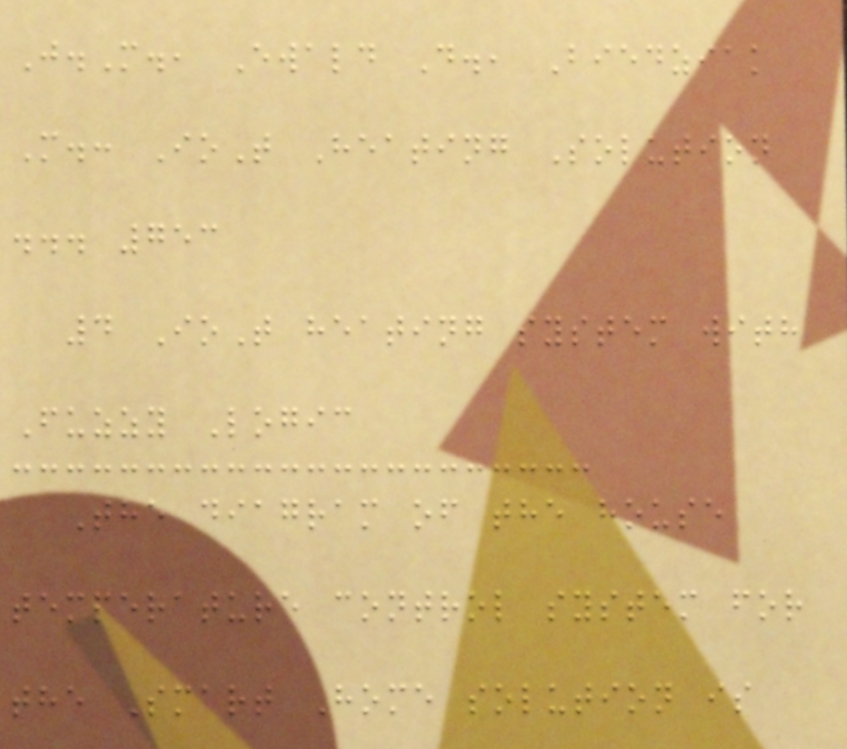J.M., Ewald D., Biedziak
M.: IoT Heating Solution
... 753
4 IoT heating system with
Fuzzy Logic
The diagram of the house
temperature control system for
the Smart Home solution is
